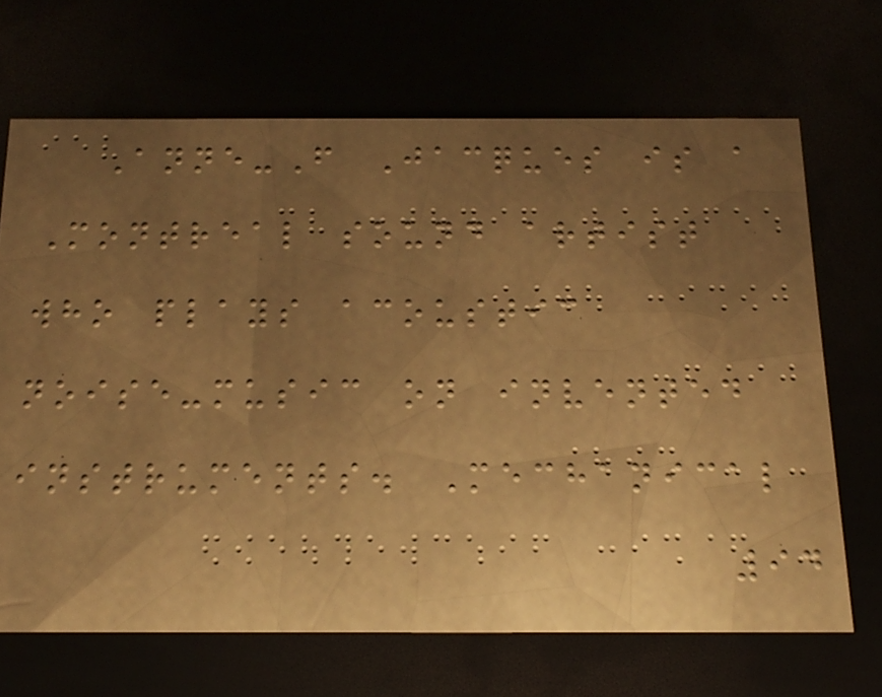Anne-F Jacques is a
Montreal sound artist
who plays acoustic
noise-music on invented
instruments. Mechanical
94
